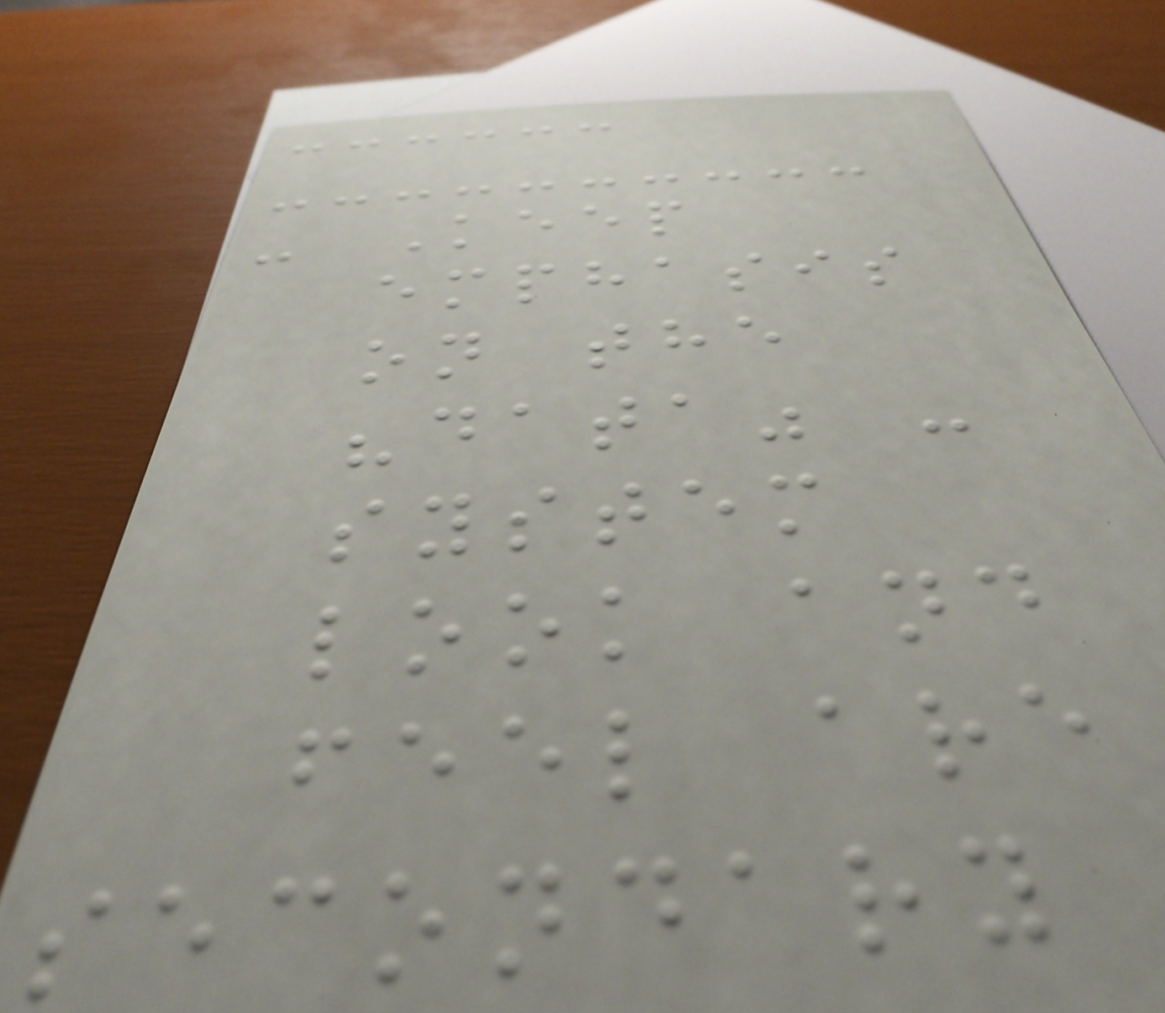- Keep
emphasis
on the
"data" -
system
look and
feel are
secondary
